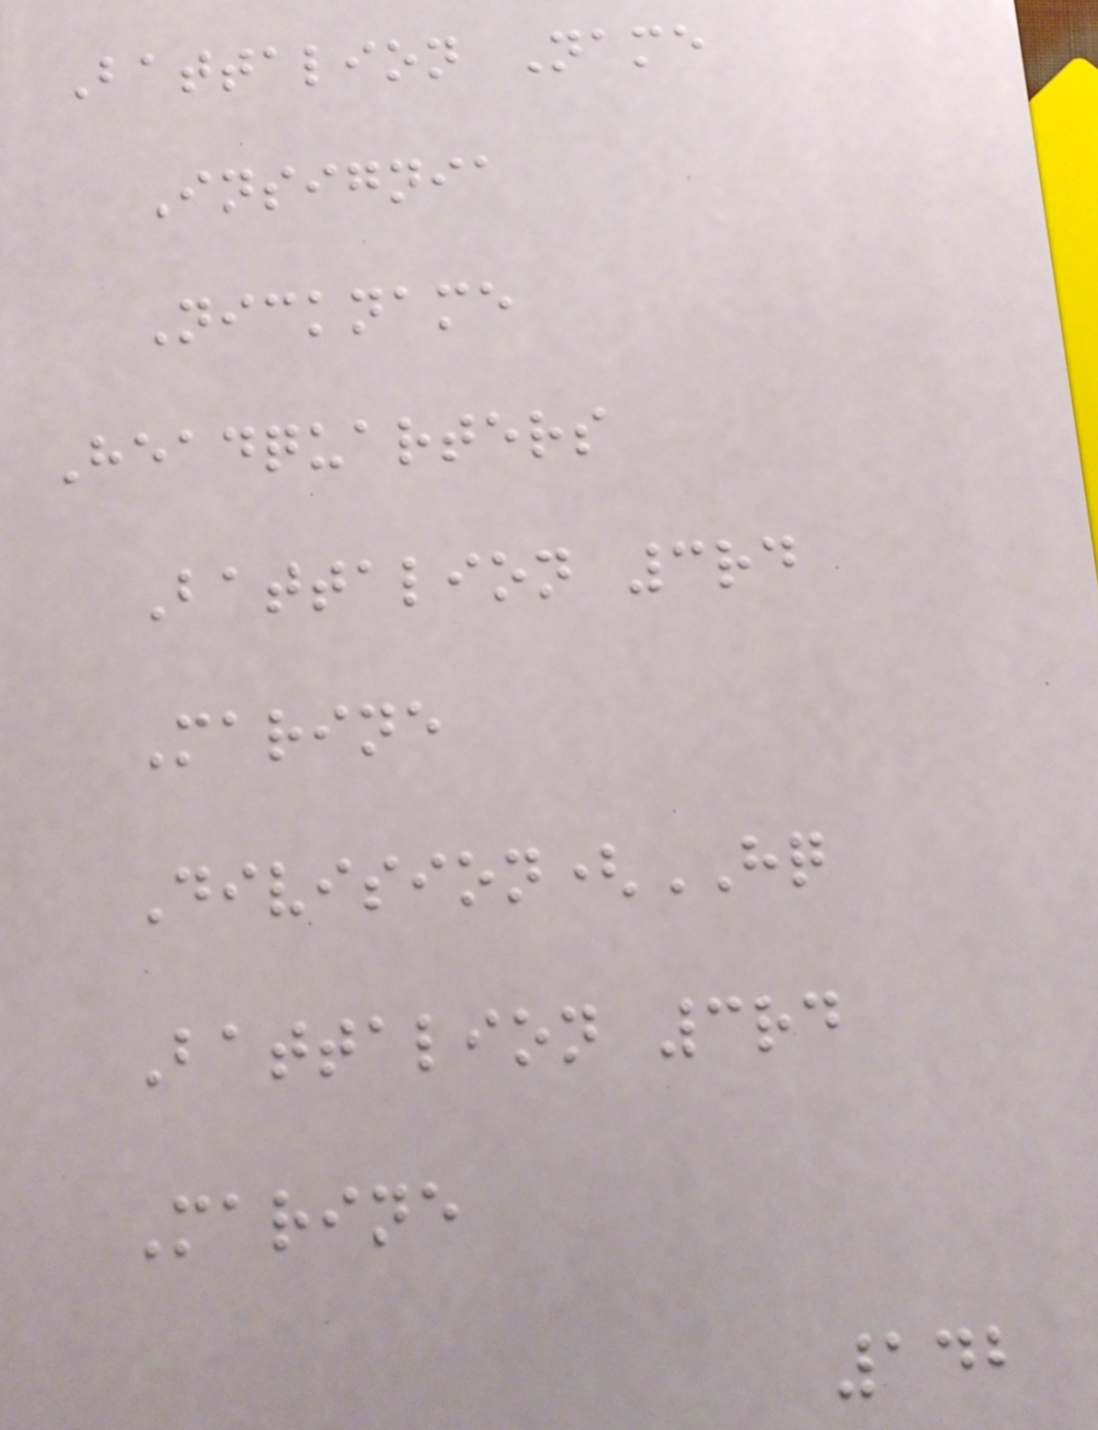Battalion Name
Insignia
Nickname
Headquarters
Battalion 3rd
Marine
Division(HQ
Battalion 3rd
Marine
142
